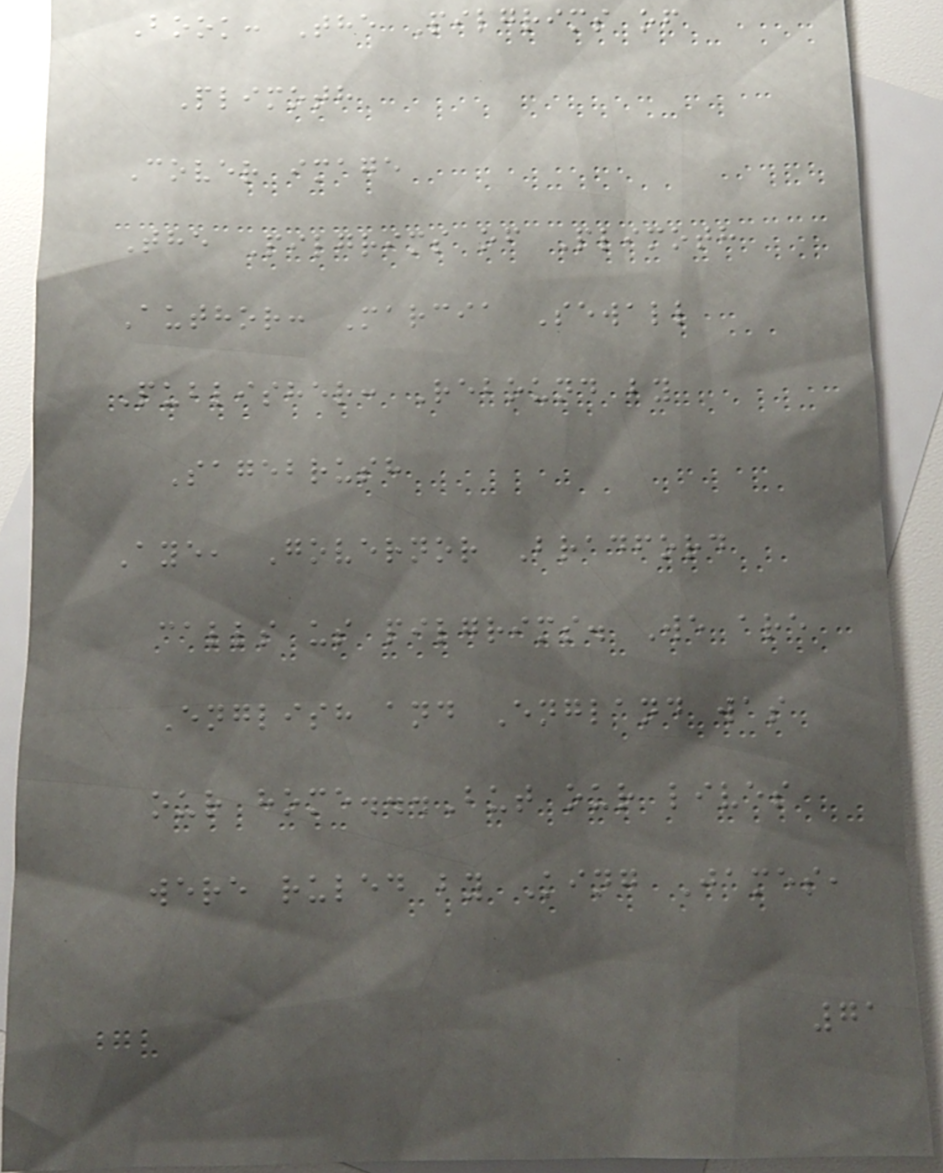Book: The Pilgrims of
Plimoth
Cover image
The Pilgrims of Plimoth
Author: Marcia Sewall
Publisher: Rebound by
Sagebrush
Aye, Governor Bradford
calls us pilgrims. We are
English and England was
our home...But our lives
were ruled by King James,
71
